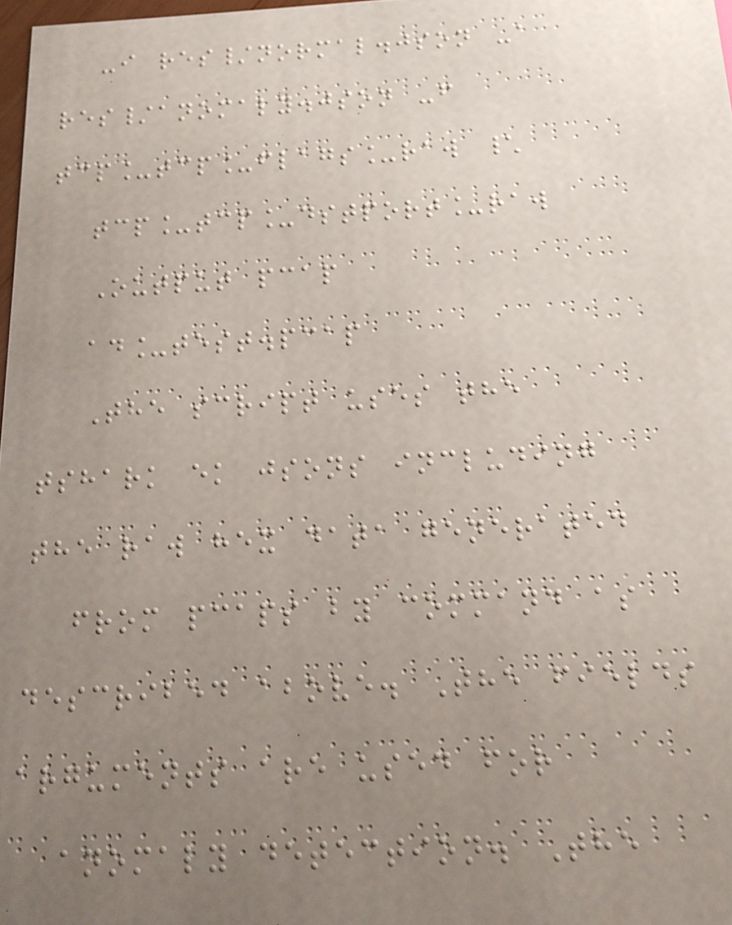-i res/normal.json -a
res/anomaly.json -f
tcp_tcp_flags_raw \
tcp_tcp_dstport_raw
Output pcap
ad_test.pcap
The script uses the
tshark ek jsons including
the raw hex data generated
from pcaps by command as
described above. The fields
arguments are used for
anomaly detection. The
